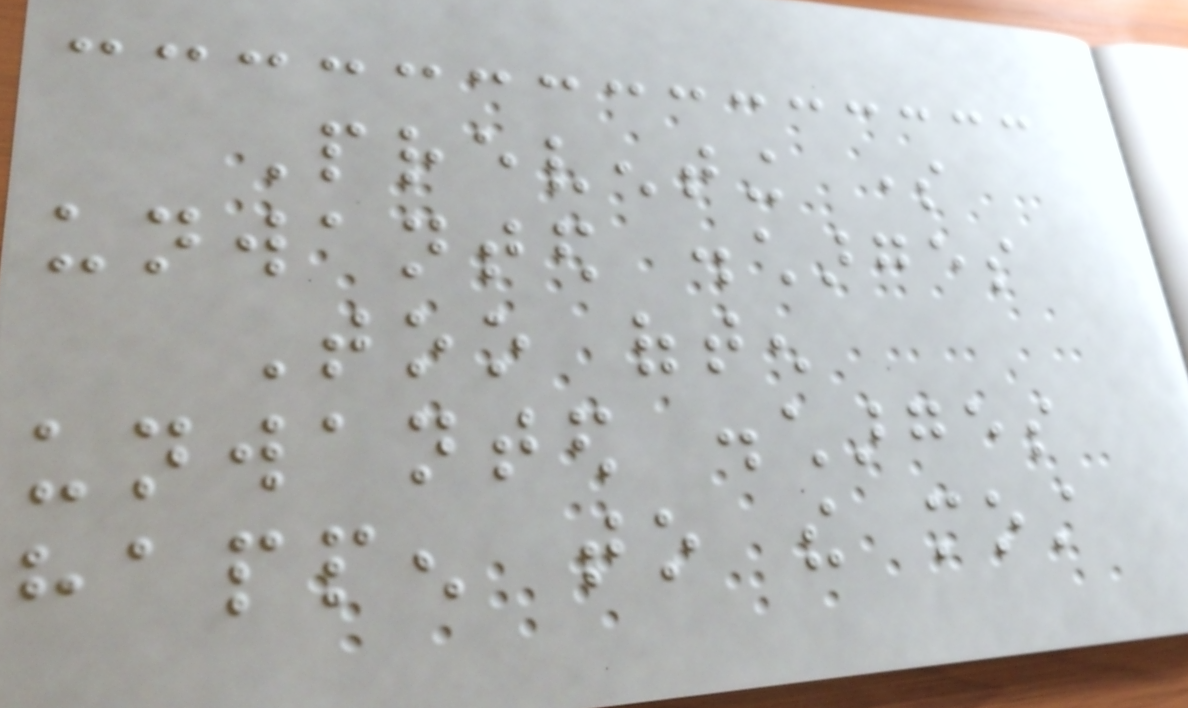Preventing some
unwanted discharges
Too often
unwanted discharges
happen to the most
